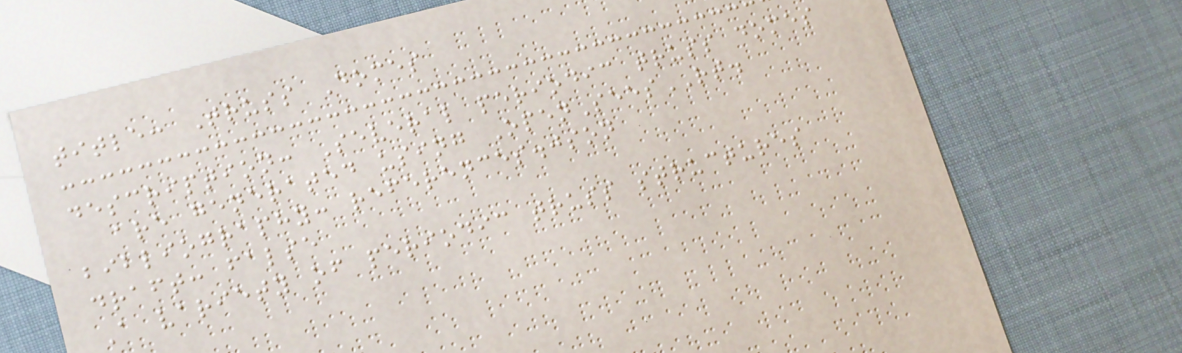title: Truss Domes
description: Several periodic truss domes
are generated using OpenSeesRT.
bibliography: references.json
draft: false
A variety of periodic truss structures
